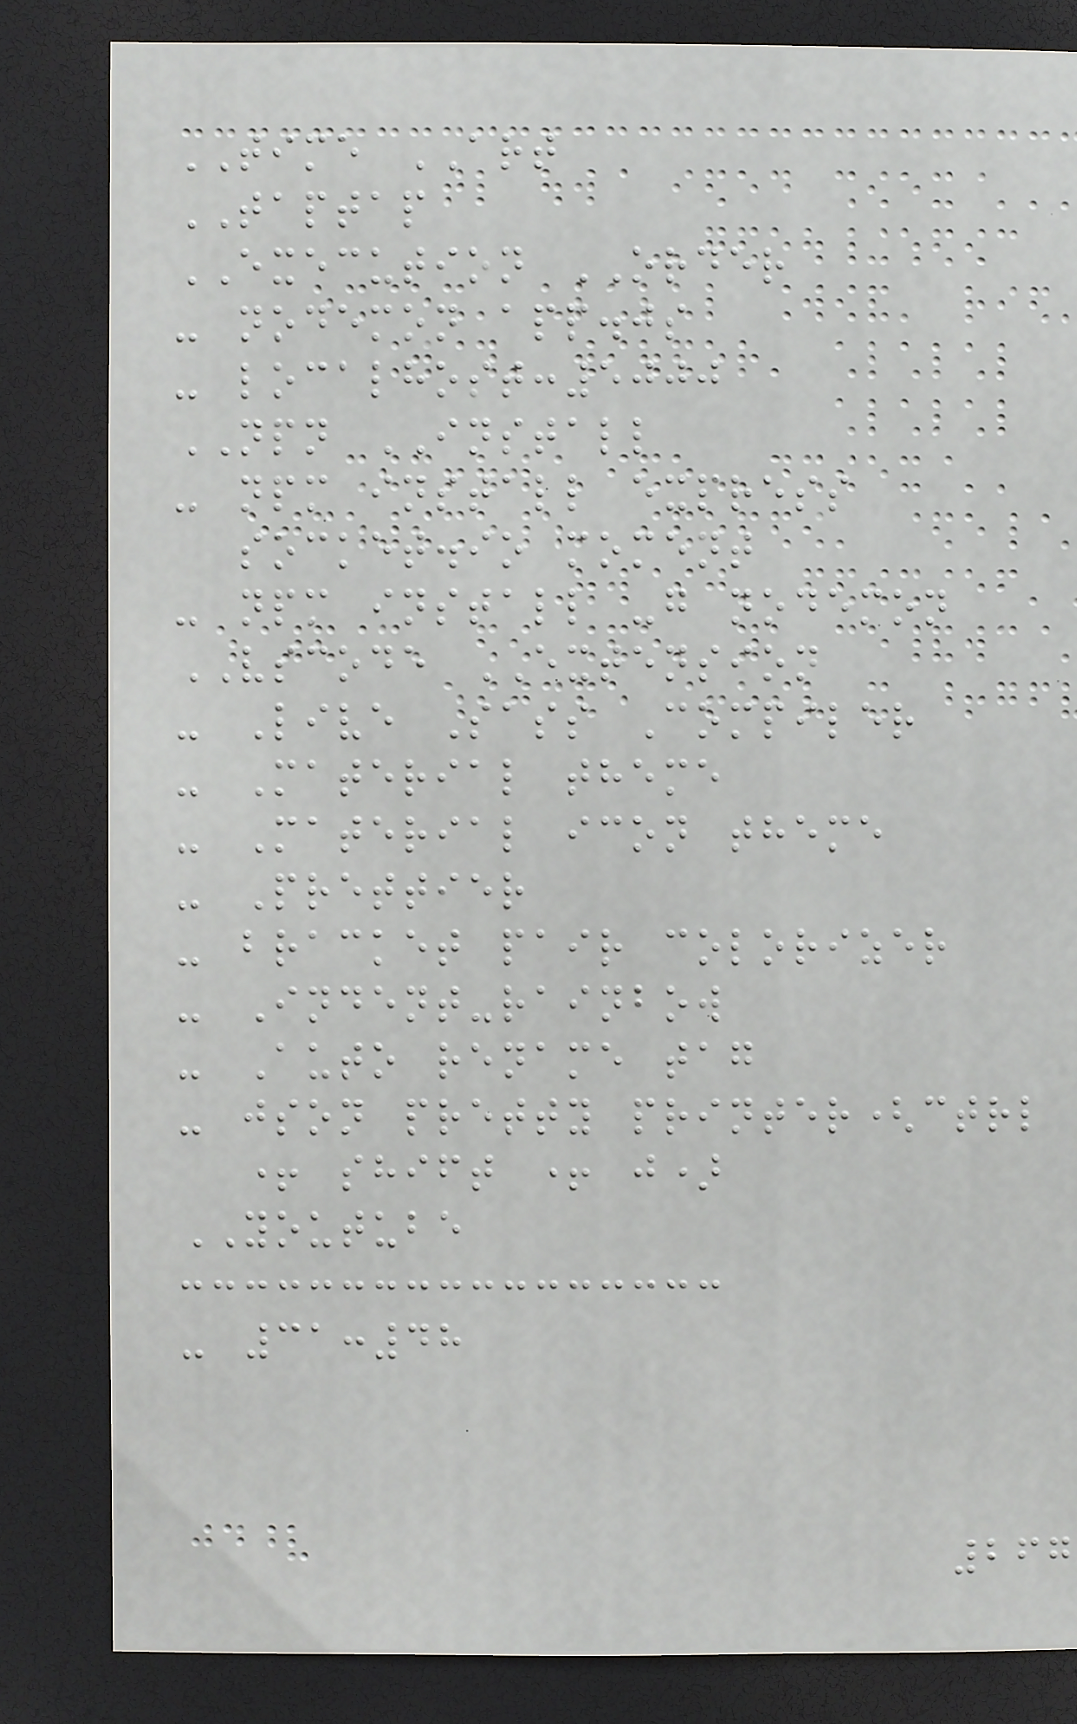TIME ART
TAPTAP
EXECUTION ORDER
- nodemon app.js
- localhost:5000
NPN INSTALL
- npm install express
socket.io moment
- npm install -g nodemon
VSCODE EXTENSION
- Live Sass Compiler
- Material theme
- Material icon theme
- Prettier
- bracket pair colorizer
- Indent-rainbow
- Auto rename tag
- json pretty printer(ctrl
+ shift + j)
YOUTUBE
- 31:48
267
